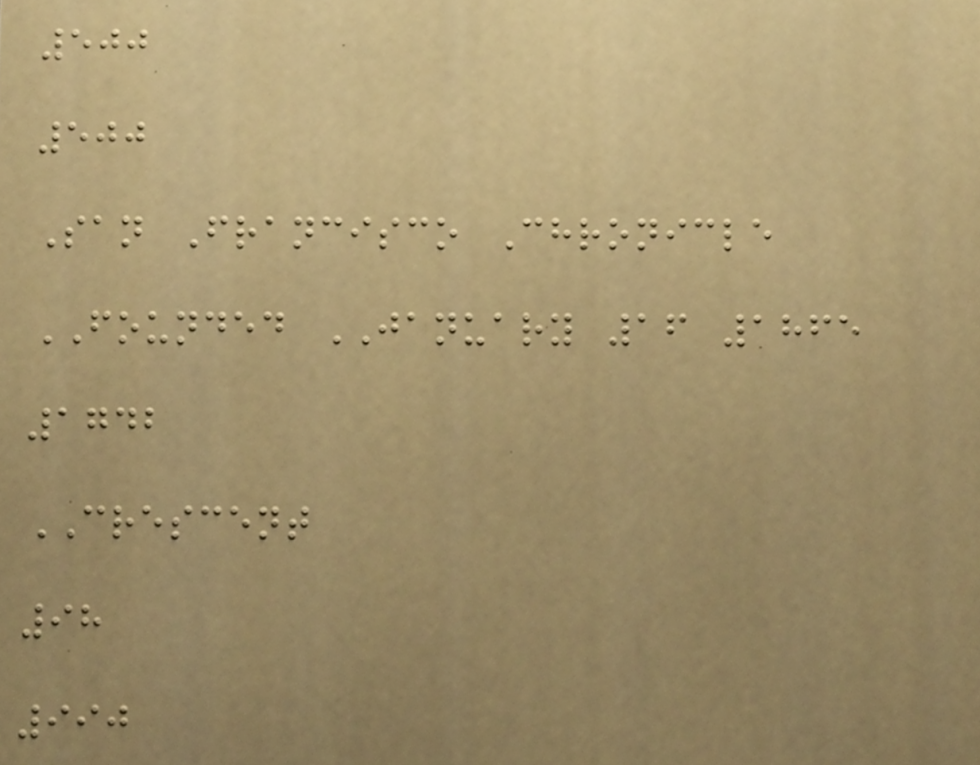500
500
San Francisco Chronicle
FOUNDED JANUARY 16 1865
1742
CRESCENT
98
990
